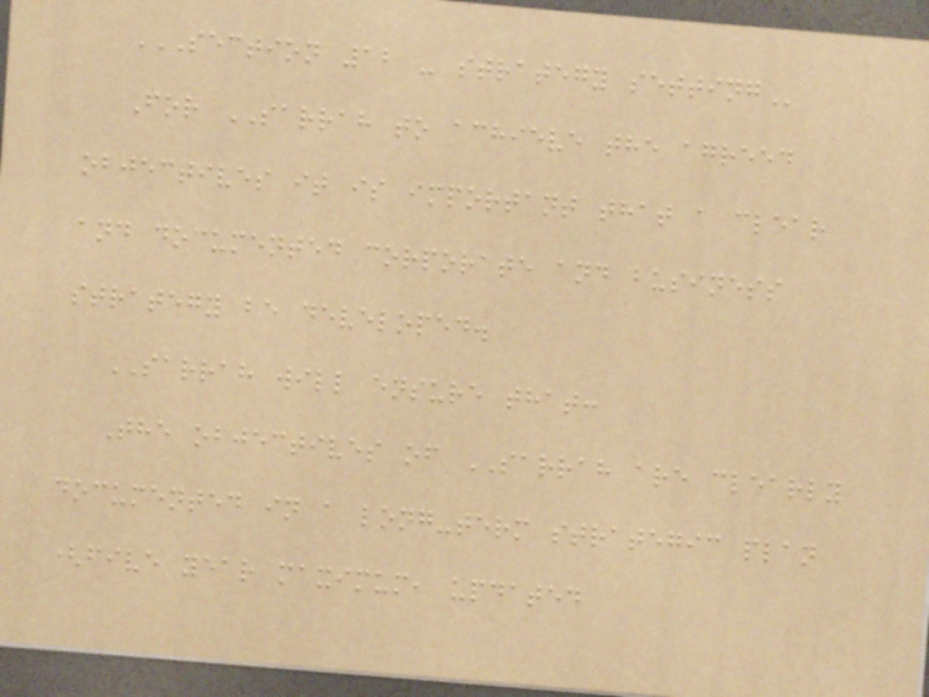SECTION 12 - STRATEGY SETTING
For SARRAH to achieve the agreed
objectives it is important that a clear
and documented corporate and business
strategy be developed.
SARRAH will ensure that:
The objectives of SARRAH are clearly
documented in a long-term strategic plan
(five year maximum, updated
